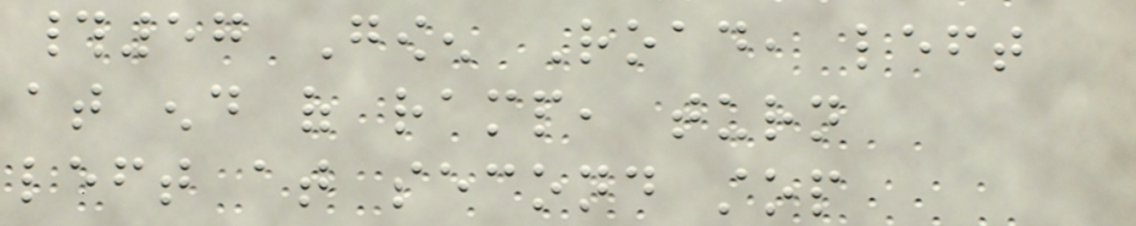#57 Gowen Road, left
at end of ramp, turn
left at second stop
